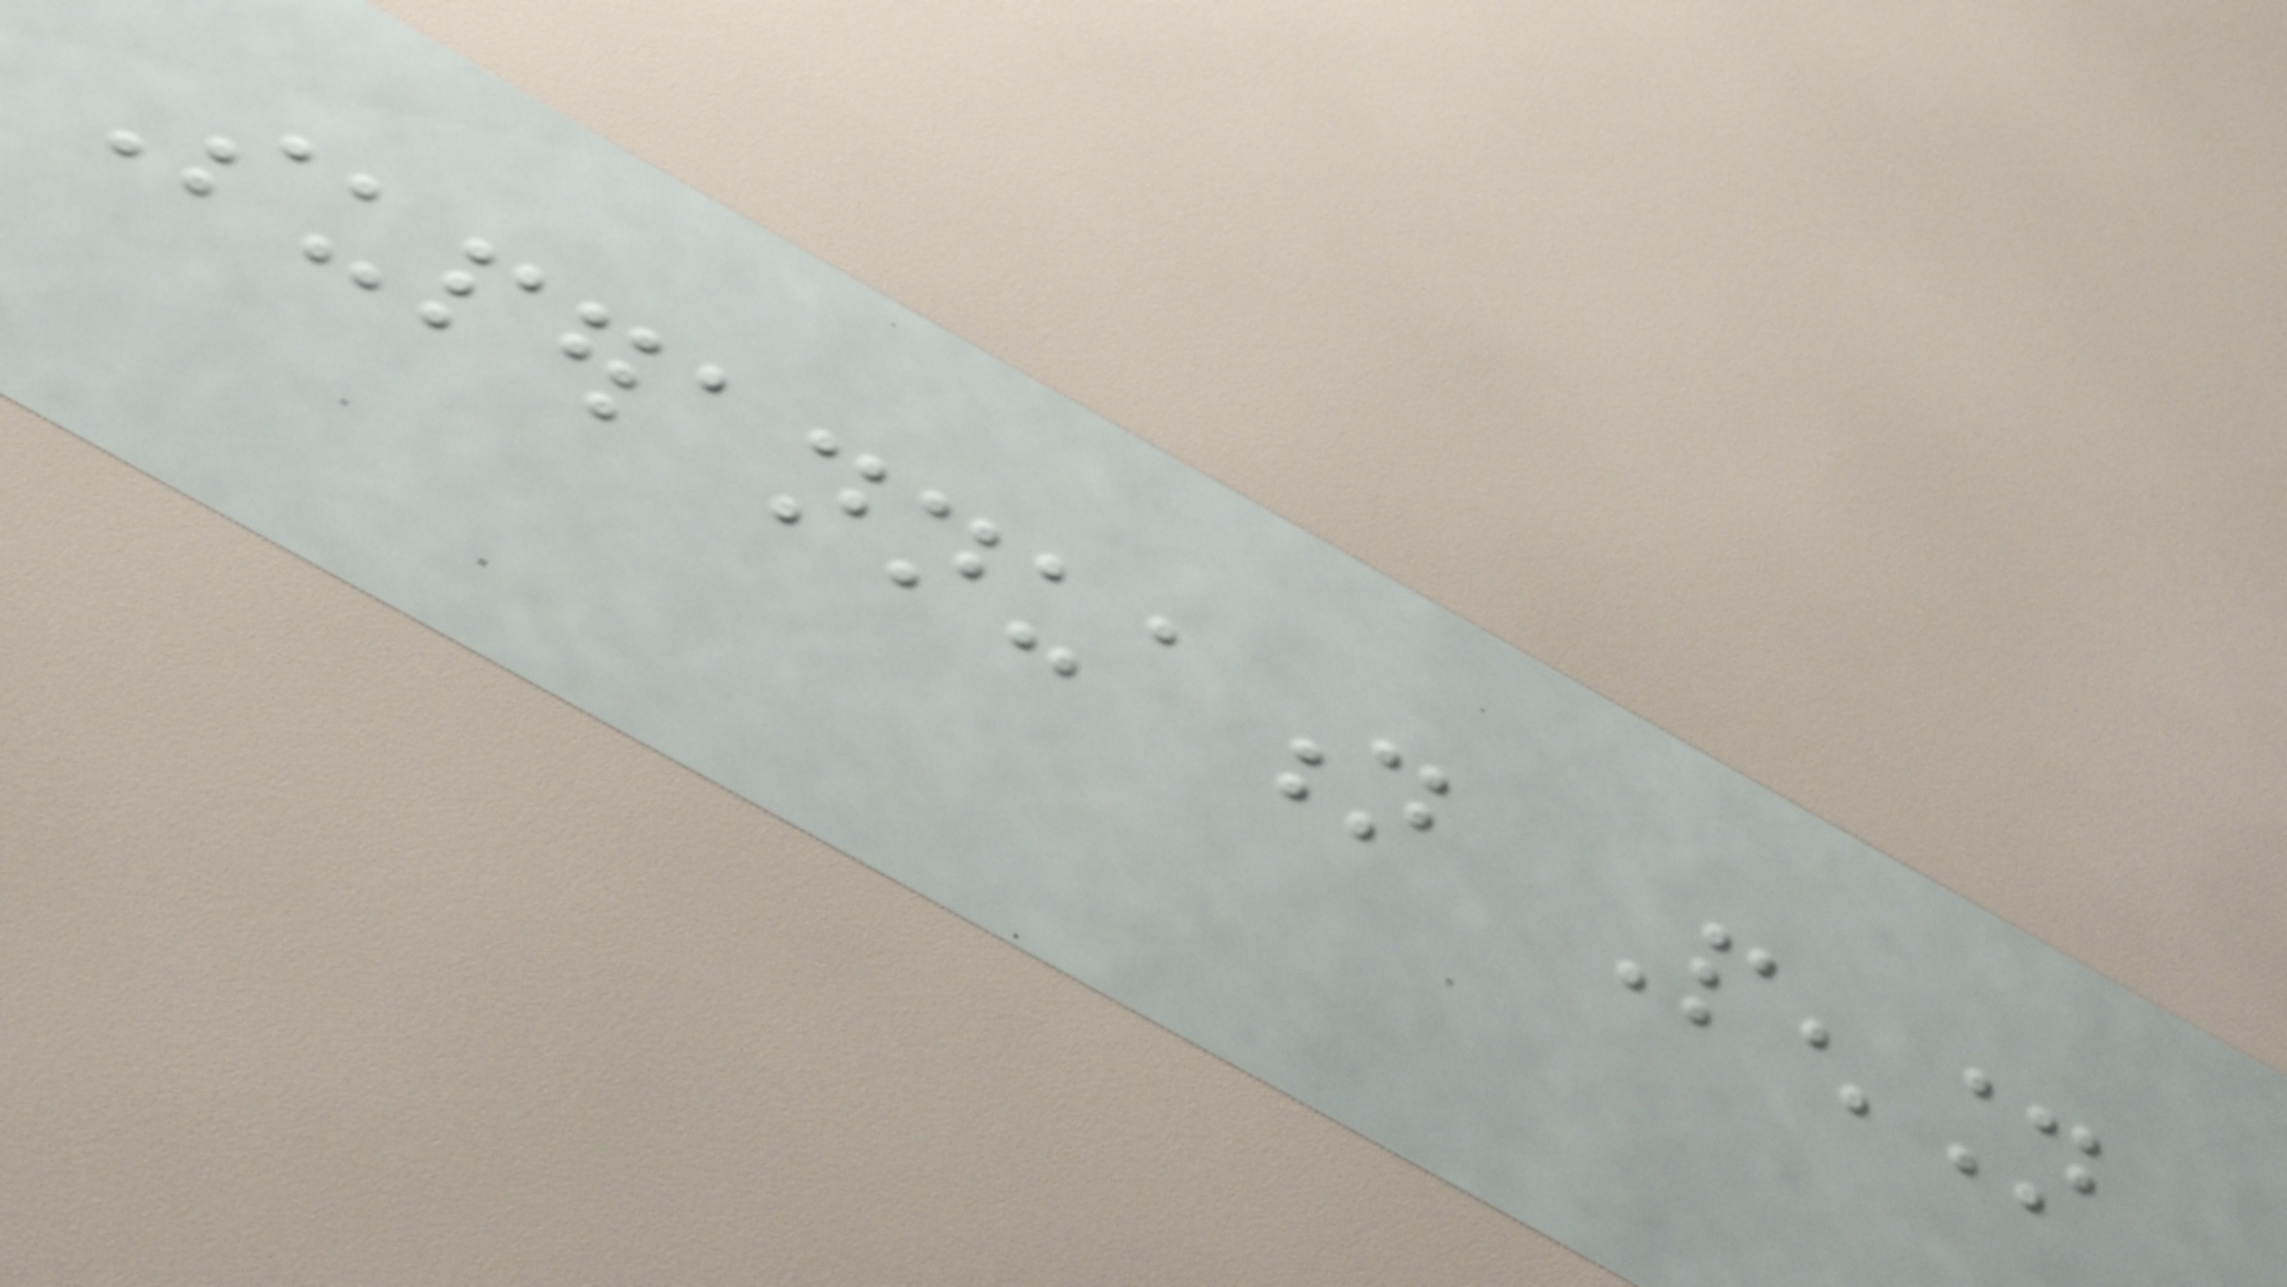Superannuation Pension
